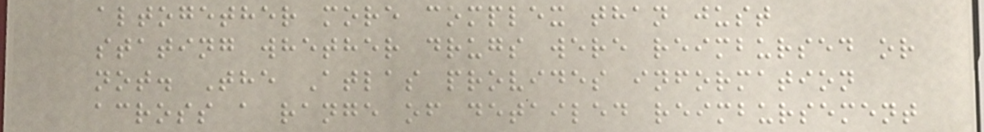altogether more complex than just
stating whether drugs were reimbursed or
not. The Atlas provides information
across a range of detailed reimbursement
